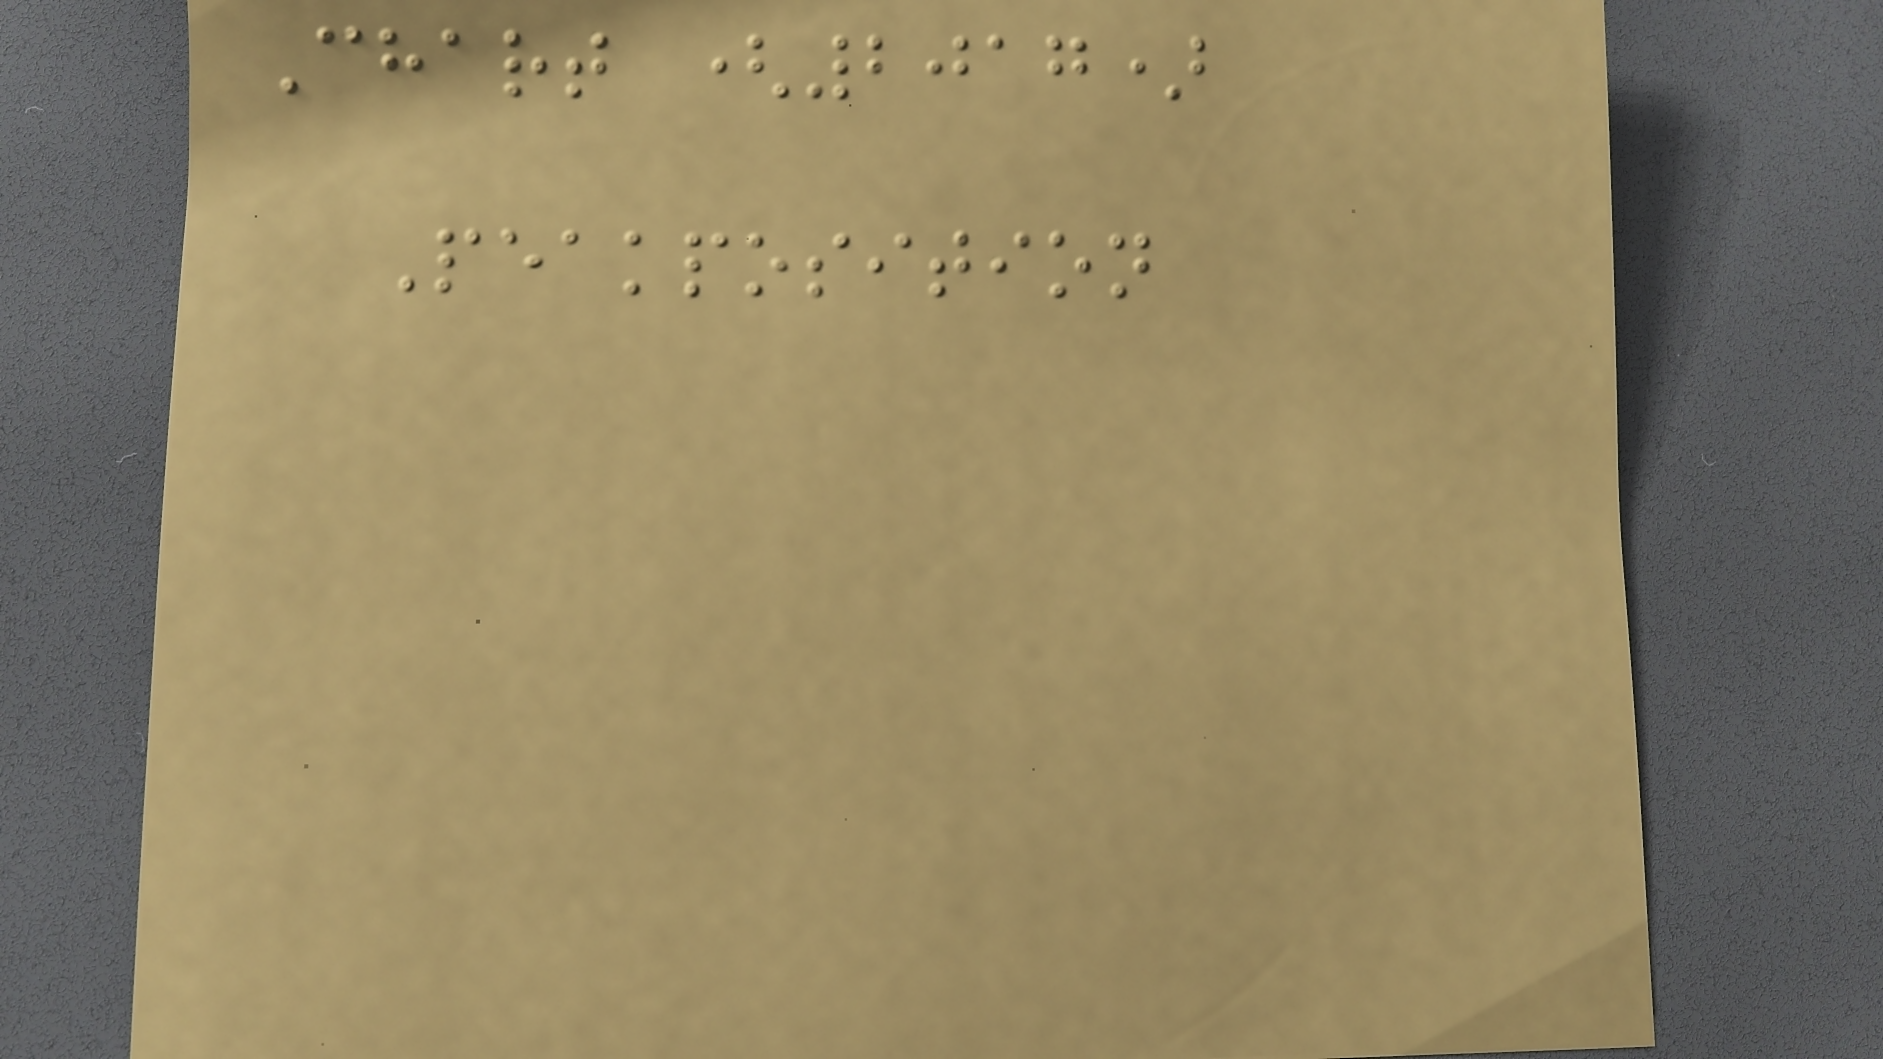Chart (2017)
Peakposition
